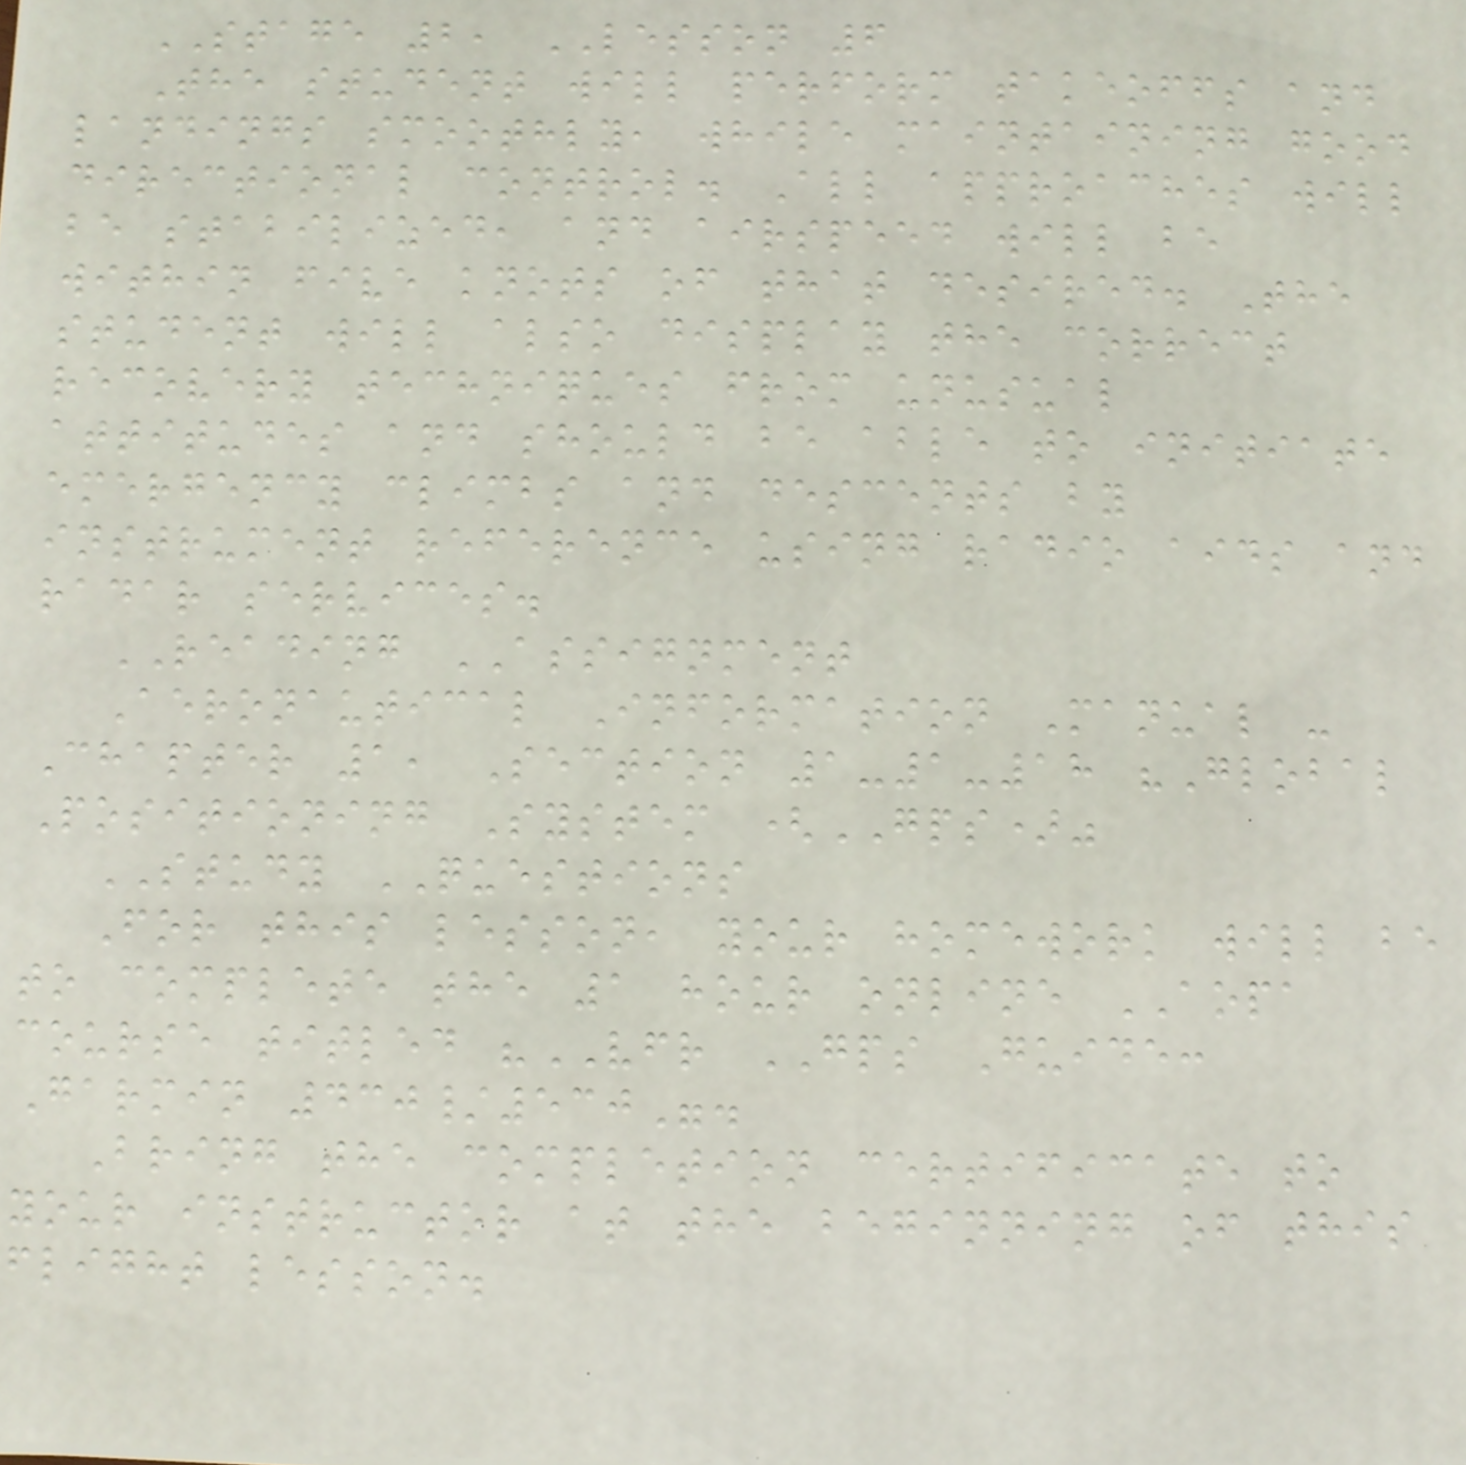STAGE 2, LESSON 6
The student will perform takeoffs and
landings smoothly, while maintaining good
directional control. All approaches will
be stabilized, and airspeed will be
within five knots of that desired. The
student will also display the correct
recovery techniques from unusual
attitudes and should be able to initiate
emergency climbs and descents by
instrument reference using radio aids and
radar services.
READING ASSIGNMENT
Aeronautical Information Manual -
Chapter 1, Section 1-1-18 "Global
Positioning System (GPS)"
STUDY QUESTIONS
For this lesson, your homework will be
to complete the 1 hour online AOPA
course titled "VFR GPS Guide:
Garmin 430/530".
Bring the completion certificate to
your instructor at the beginning of this
flight lesson.
